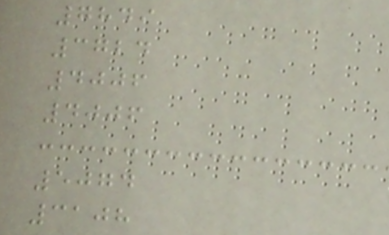7849
3724
4006
4006
5074
3108
